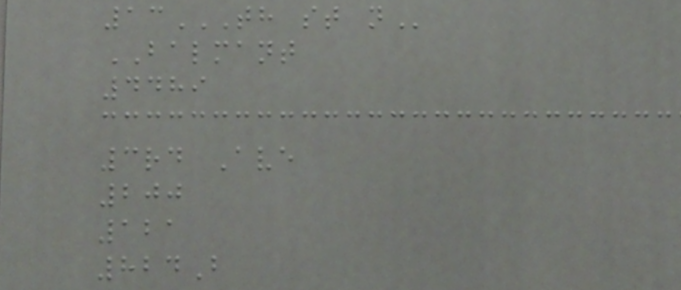13TH ST N
BALMANT
4489
3rd Ave
200
121
824B
